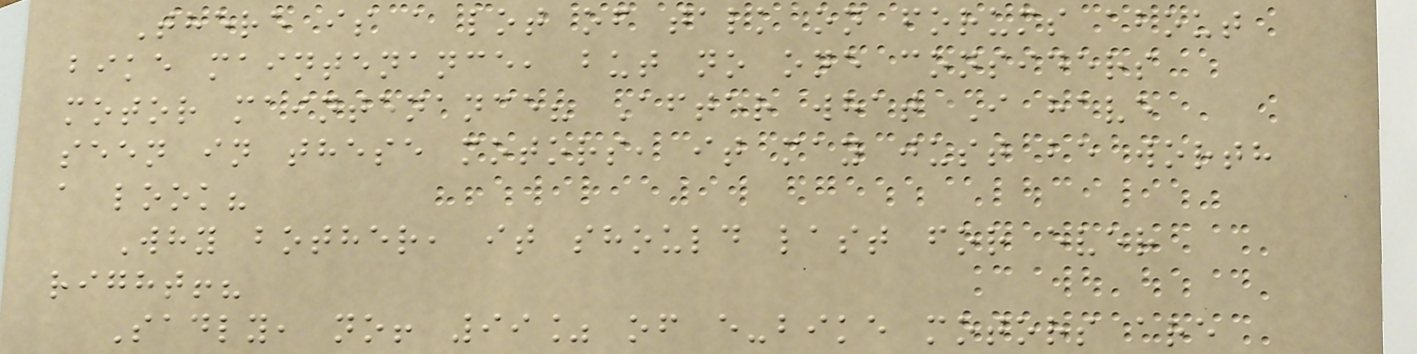There is a lot of talk on forums about
bike maintenance, but no one considers
motor maintenance? After what I have
seen in these motors, it may just be worth
a look?
Why bother, it should last for ever
right!?
Sadly, no! 99% of e-bike motors are
